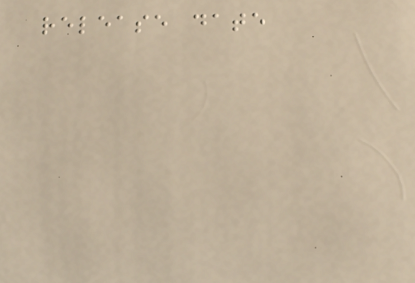release date
